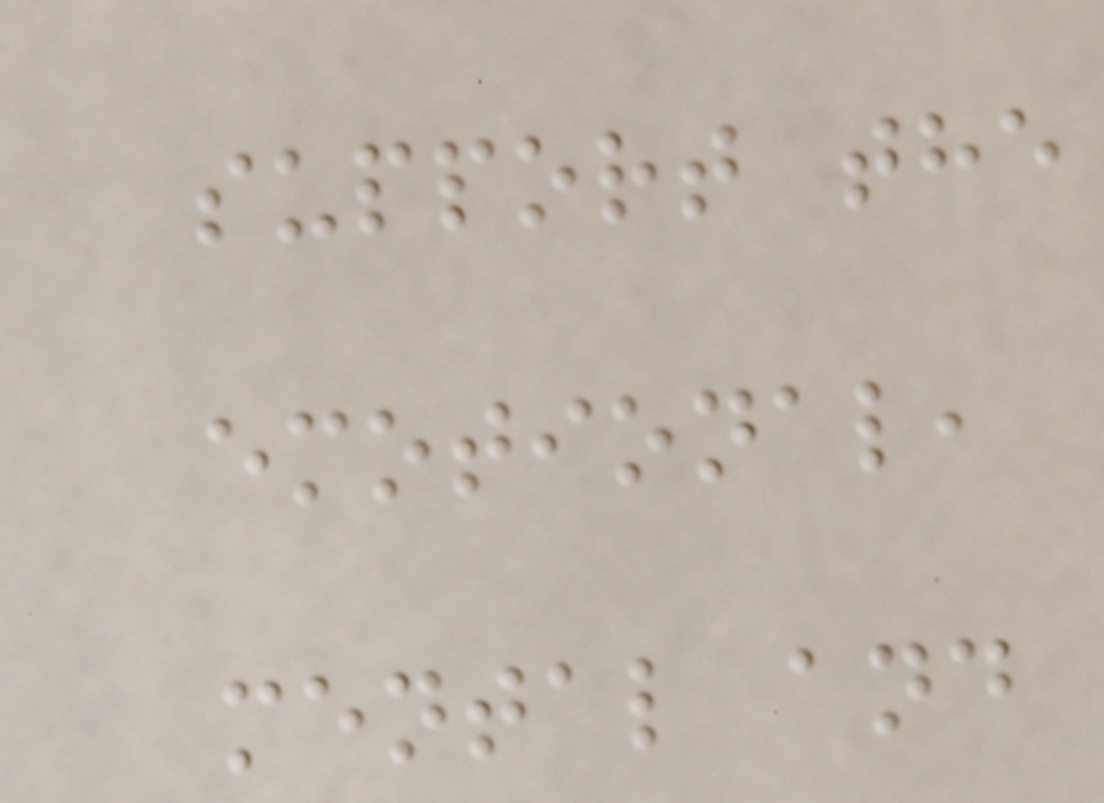support the
emotional,
mental and
